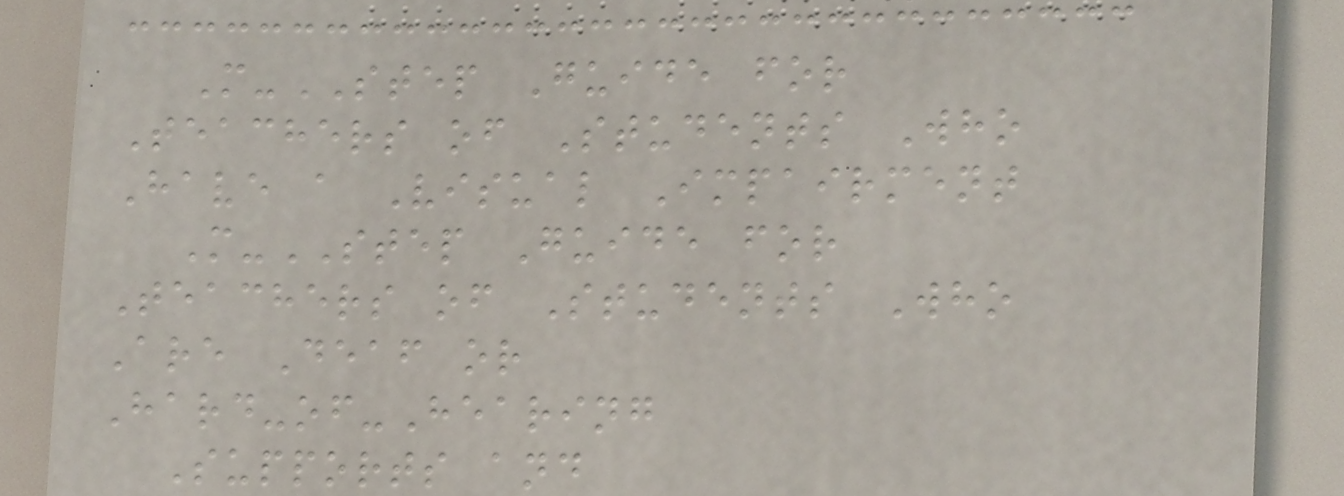M-STEP Guide for
Teachers of Students Who
Have a Visual Impairment
M-STEP Guide for
Teachers of Students Who
Are Deaf or
Hard-of-Hearing
Supports and
